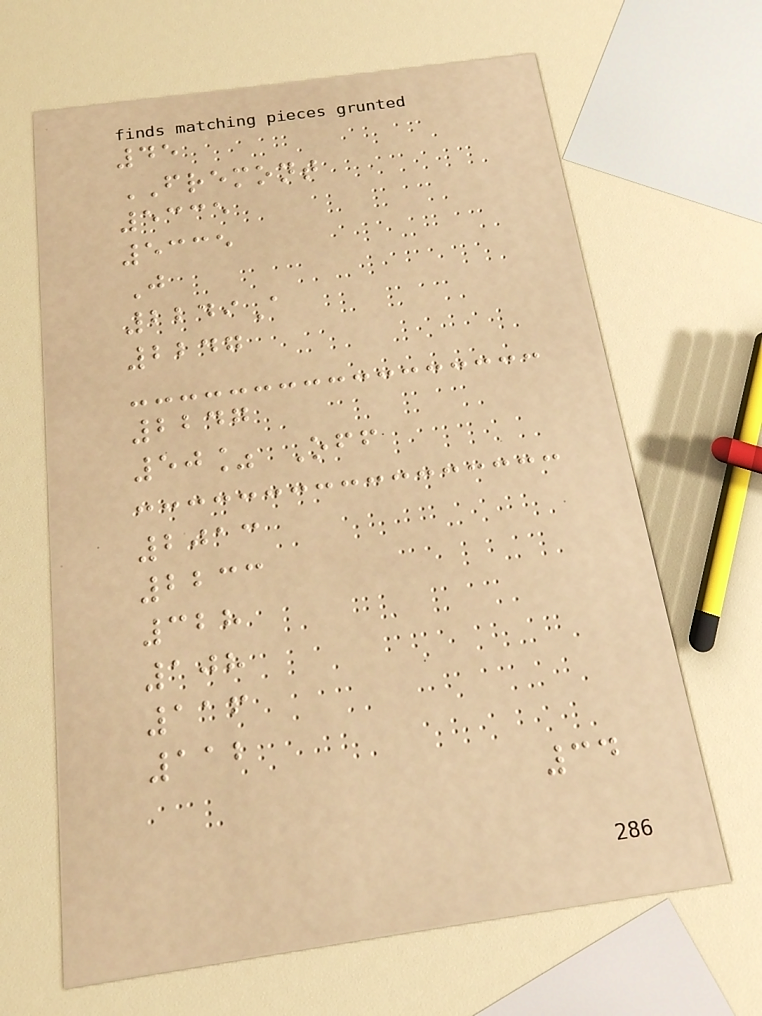45
FREMONT
5335
5335
J
2249A
2247
2247
50% Off
2013
2233
328
108
116
112
34
